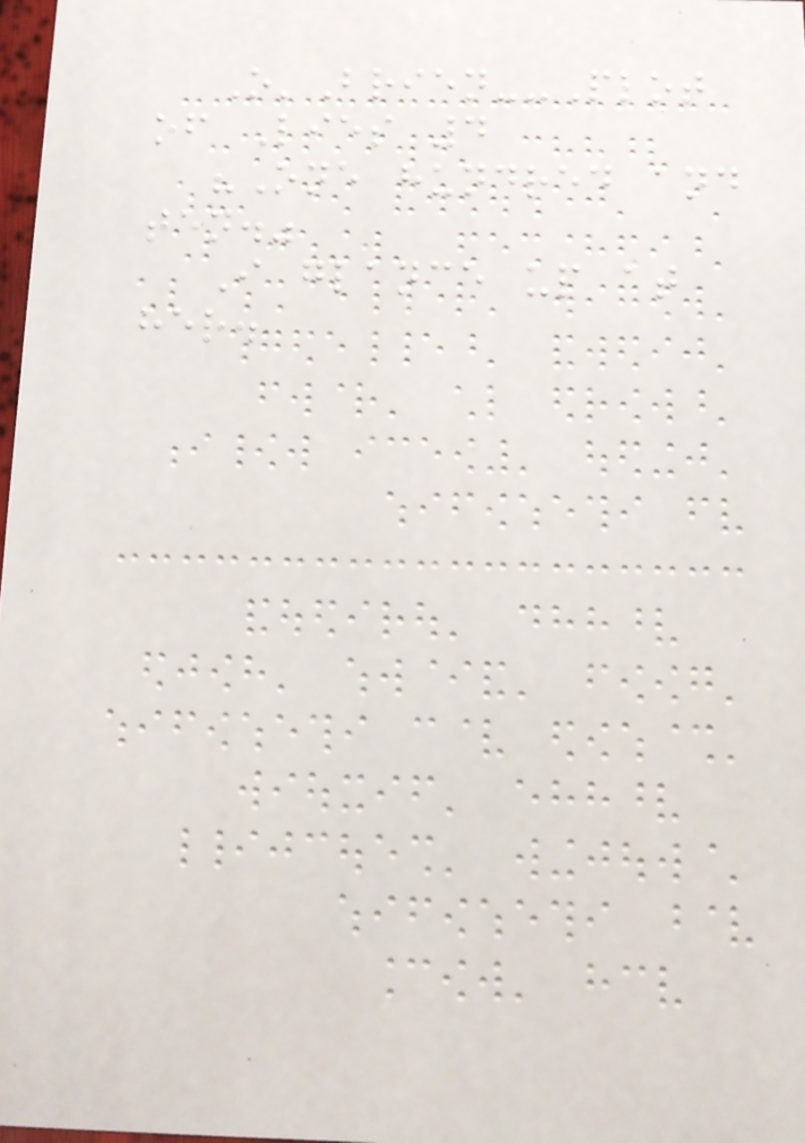O'Brien--Plot
of Lies 4
"One hundred and
ten."
I glance up at
her.
